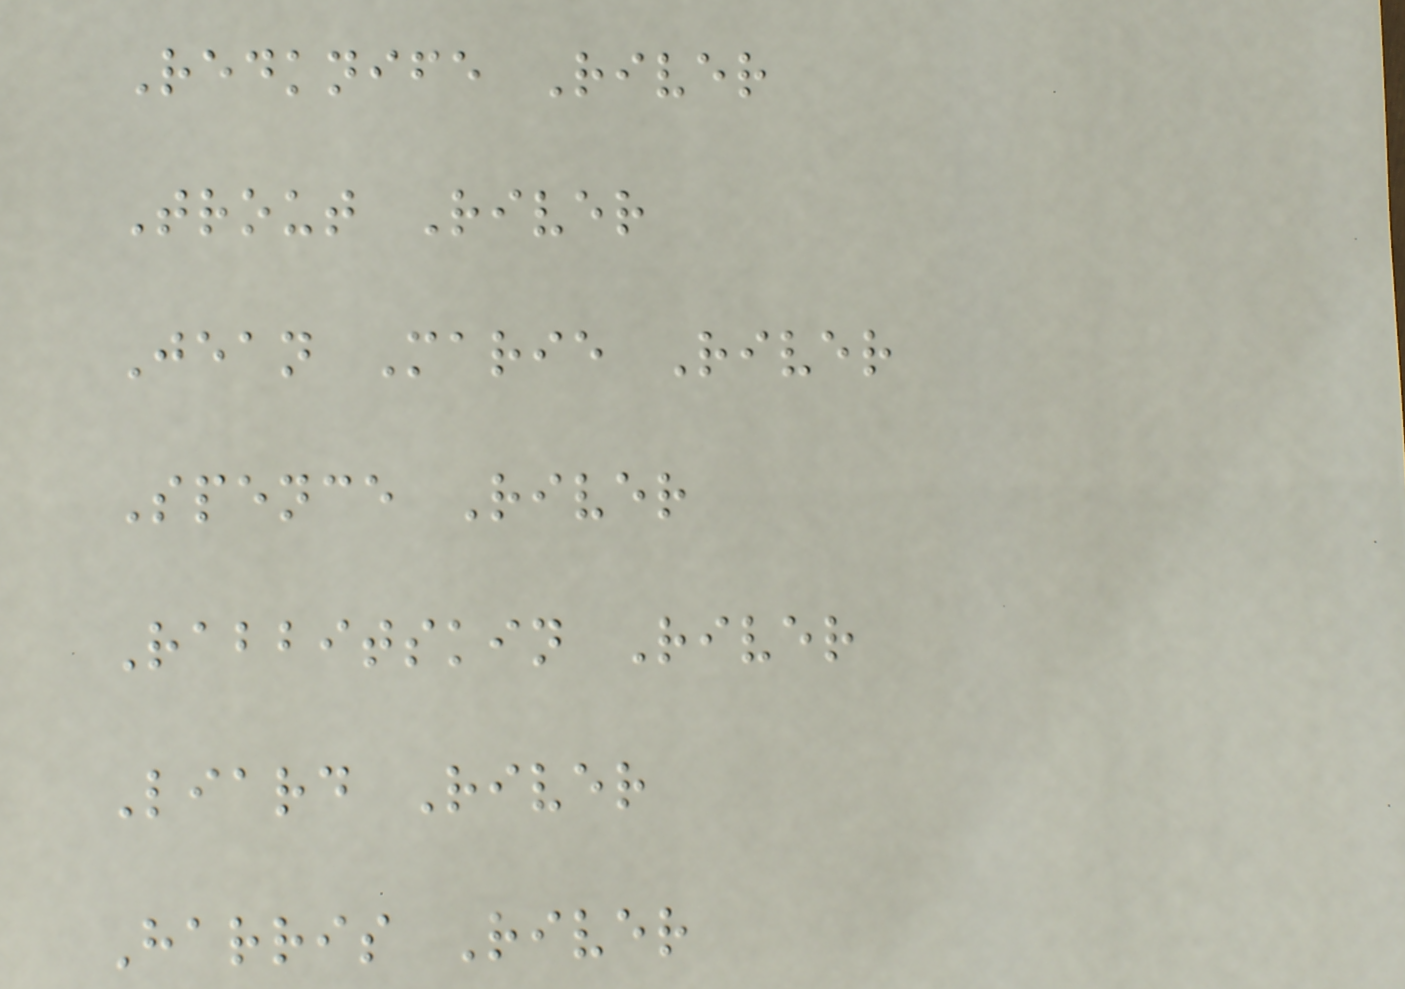Redknife River
Trout River
Jean Marie River
Spence River
Rabbitskin River
Liard River
Harris River
